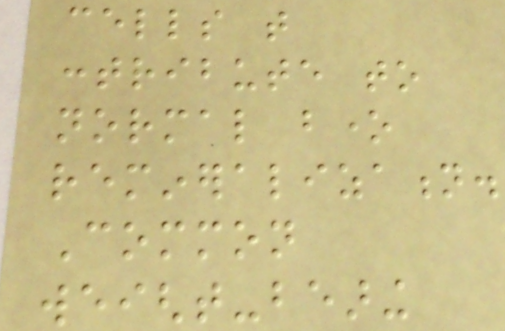cells that
contribute to
normal bone
remineralization.
Common
weight-bearing
